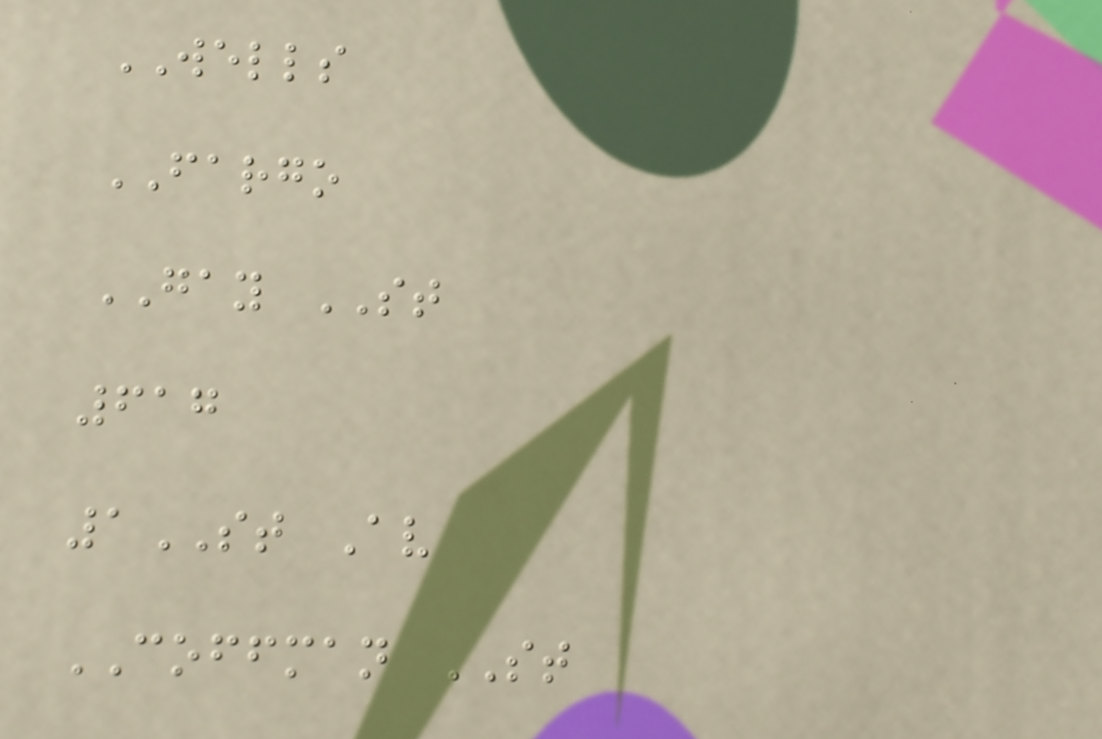WELLS
FARGO
GAY ST
617
1ST Av
COFFMAN ST
